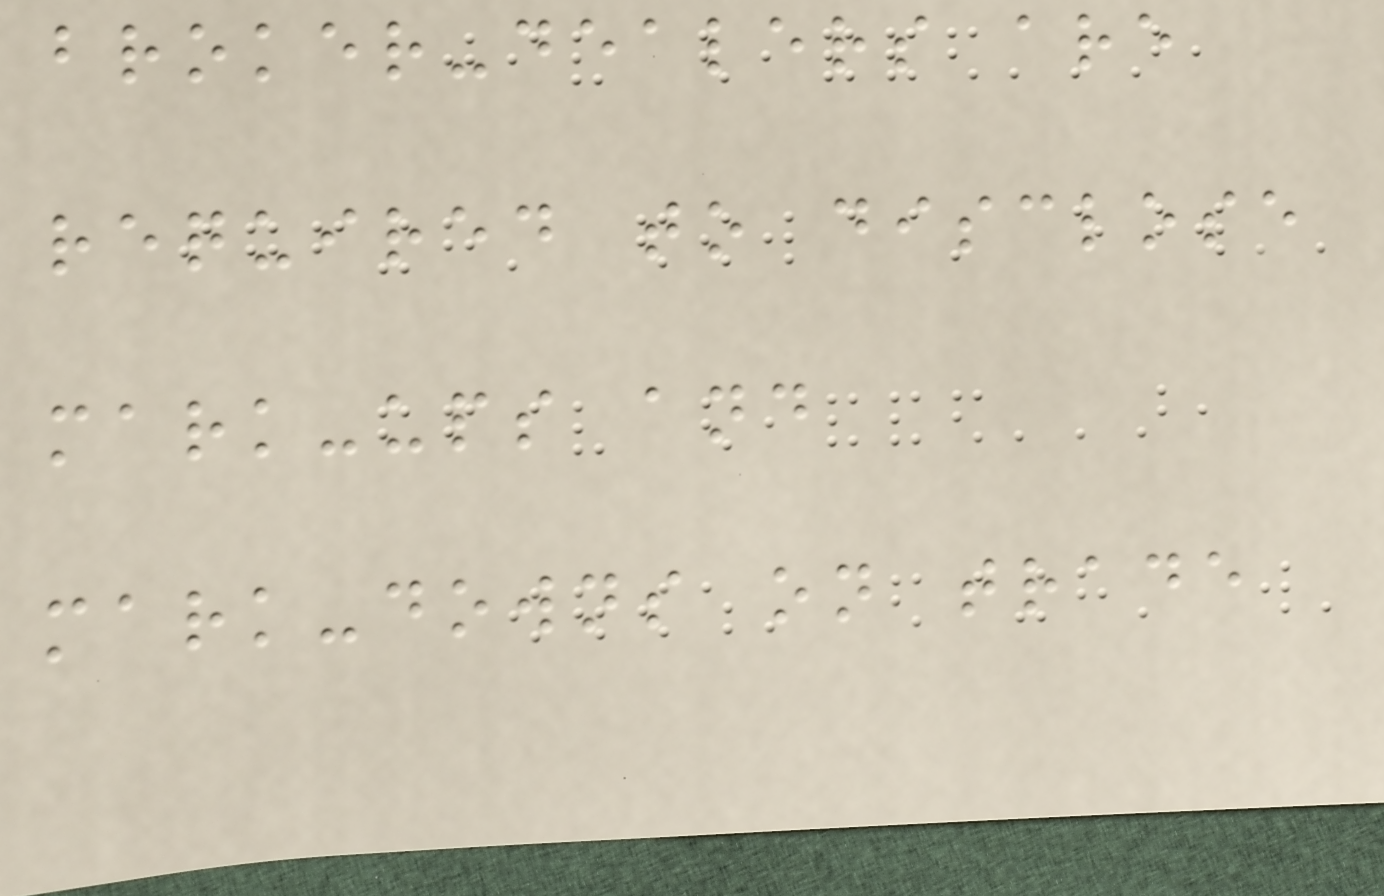broker-dealers are
required to disclose
mark-ups and
mark-downs on trade
